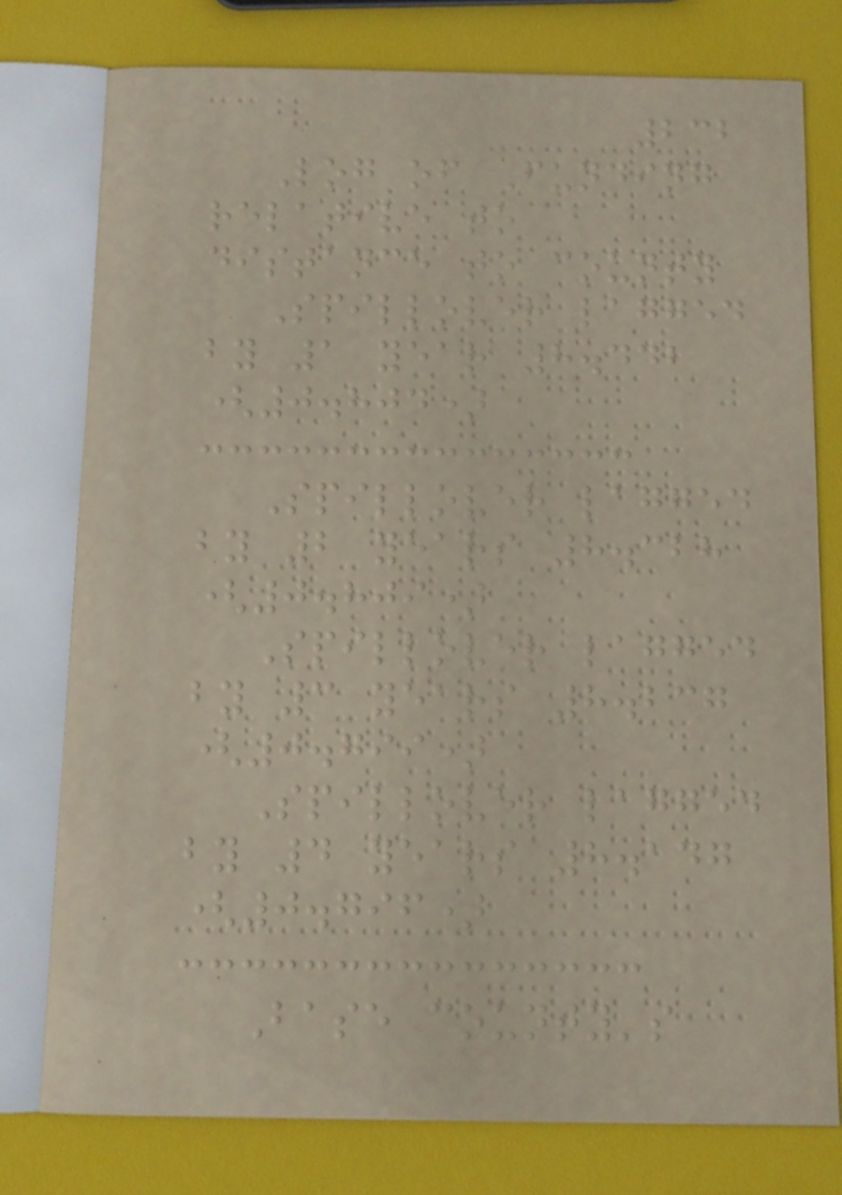232
Log of Funding
relative to
distance to county
Spillover lagged
by 1 year 8.442
(0.804)
Spillover lagged
by 2 years 8.328
(0.809)
Spillover lagged
by 3 years 8.237
(0.799)
Spillover lagged
by 4 years 8.147
(0.796)
Base county's
